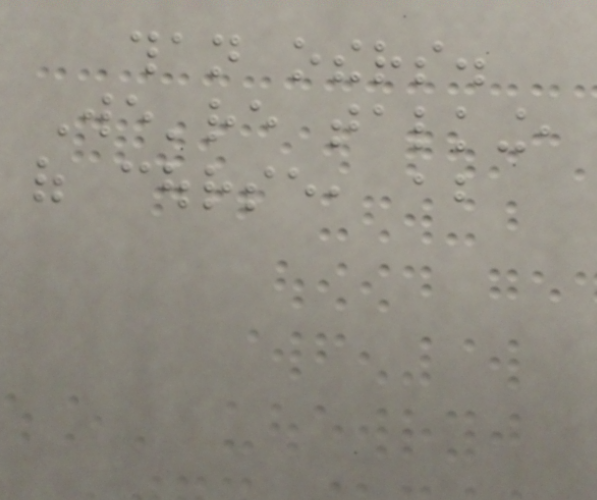than others.
We're talking,
of course, about
